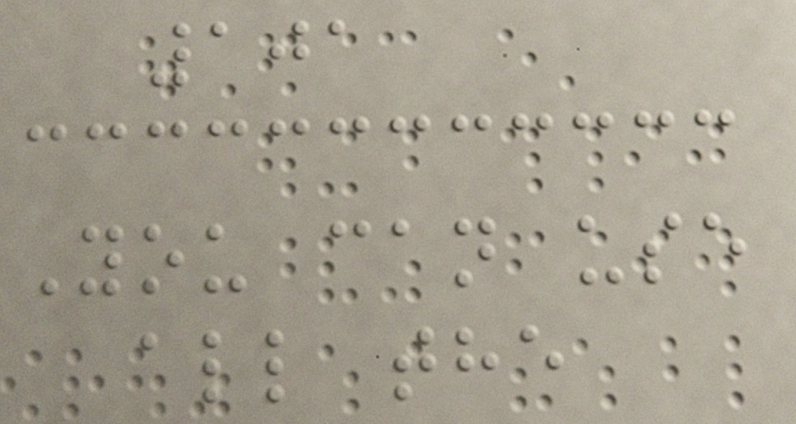101
You can use
all the
